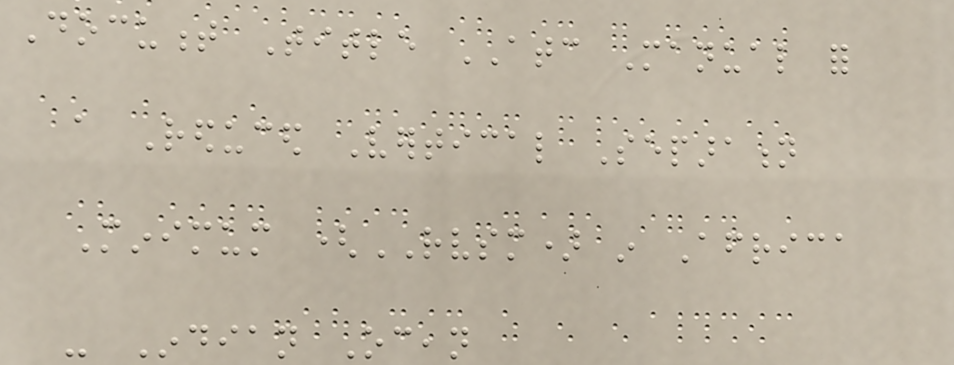Document Title ATC Manual for
a Reduced Vertical Separation
Minimum (RVSM) in Africa
- Indian Ocean
